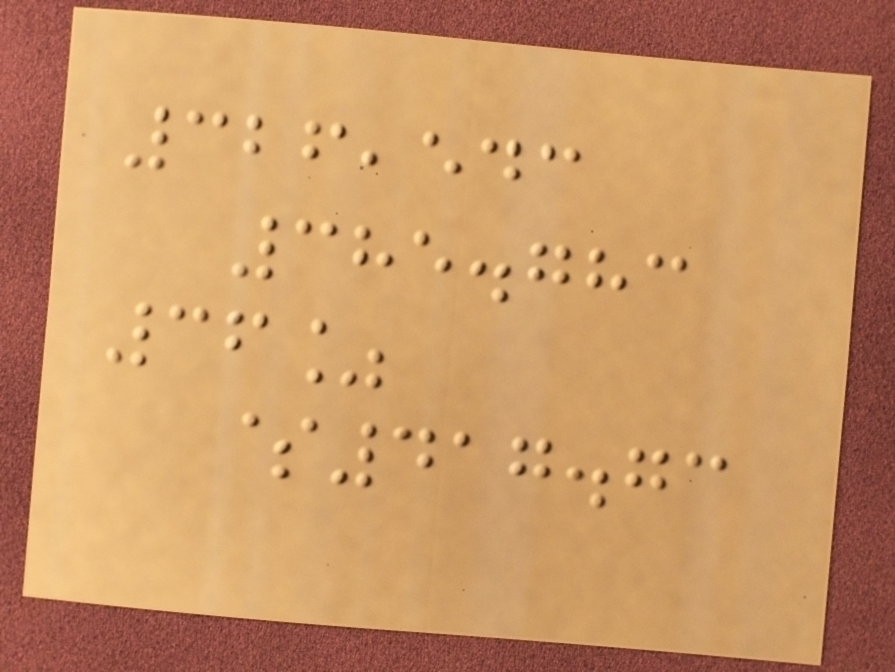326,543
385.783
36%
$417.73
